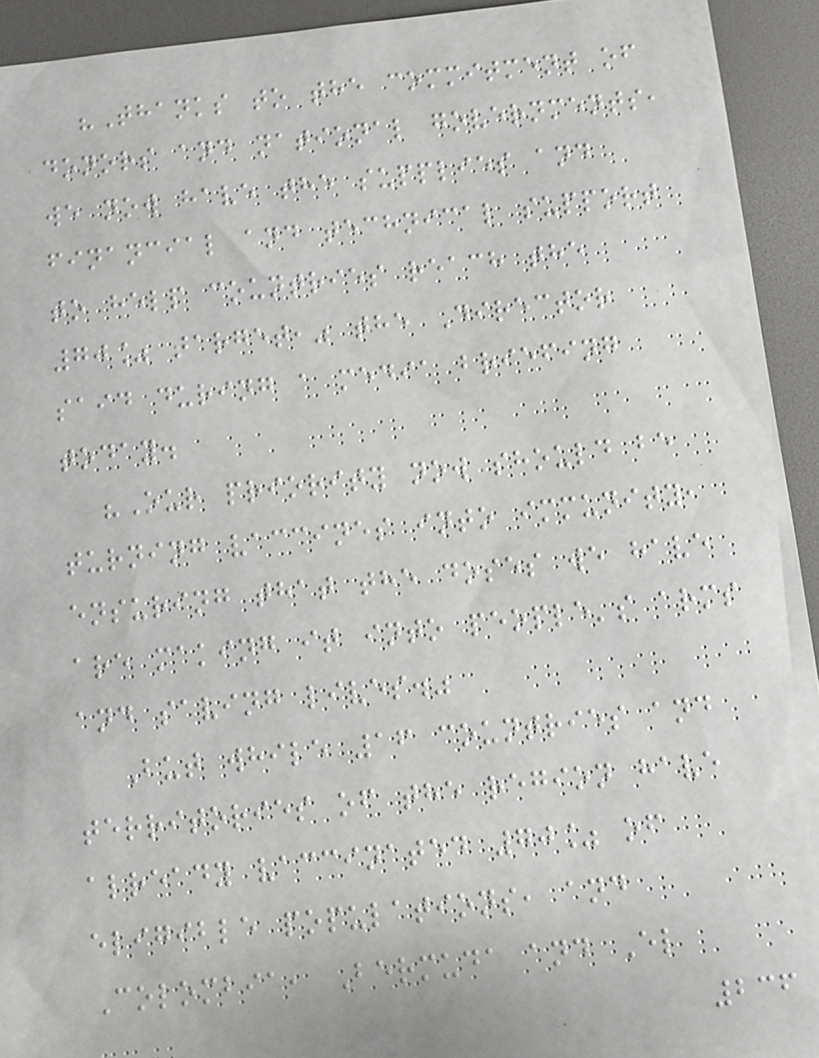"Thanks to the commitment of
donors and national governments,
we now have the supplies and
financial and technical support
to help countries reach the
70% target," the Director
said during a media briefing
today.
"Our priority now should be
turning vaccines into immunity,
ensuring that the doses we have
are making it into people's arms
and saving lives."
But while 16 countries and
territories of the region have
already vaccinated 70% of
eligible populations, and
Colombia, Bermuda and El
236
